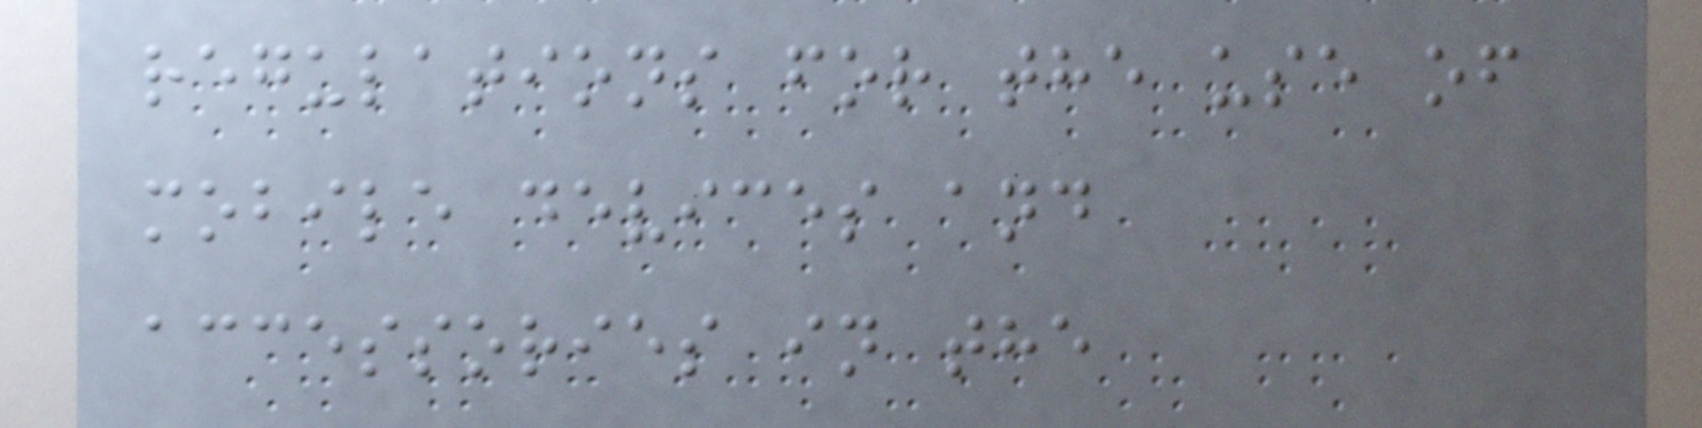regulations for the use of
mobile devices and
accessories in the
